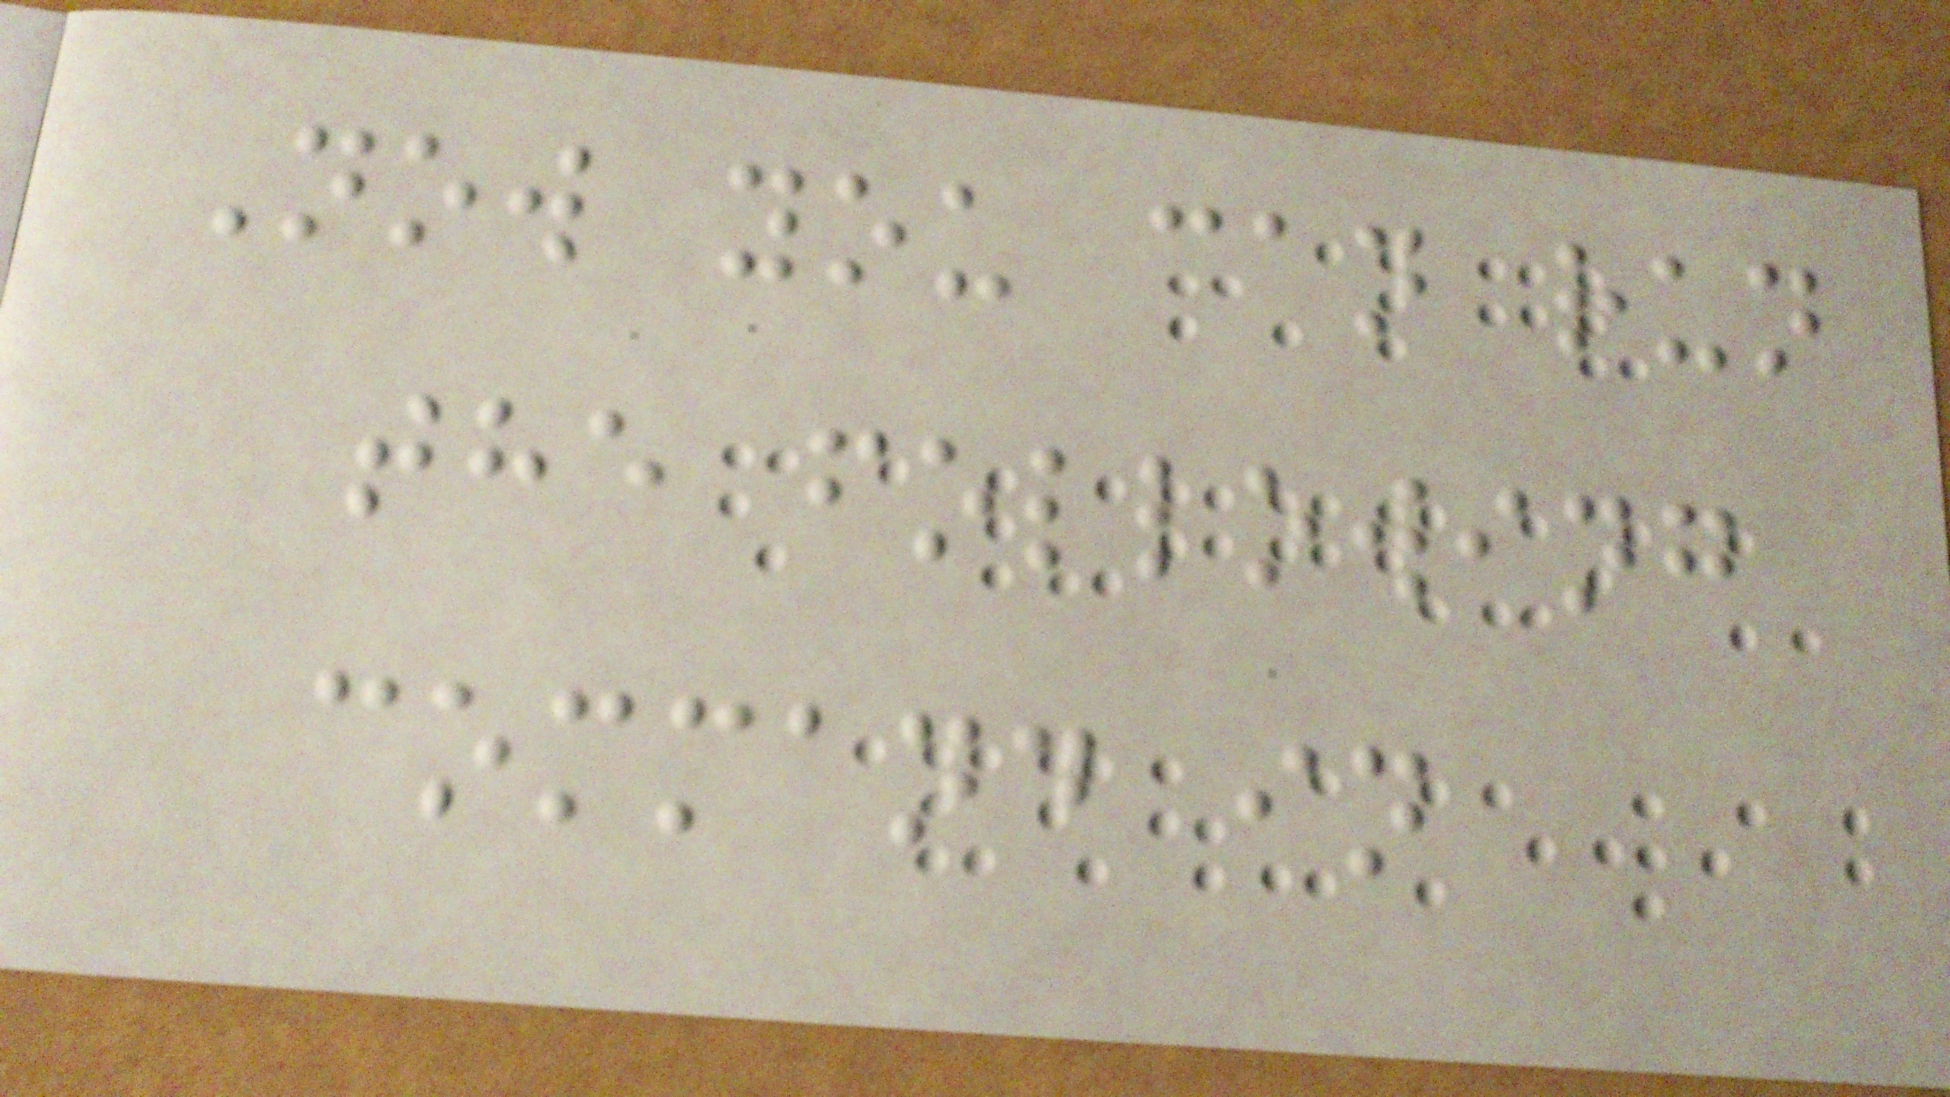Now you can run
the following
command in
